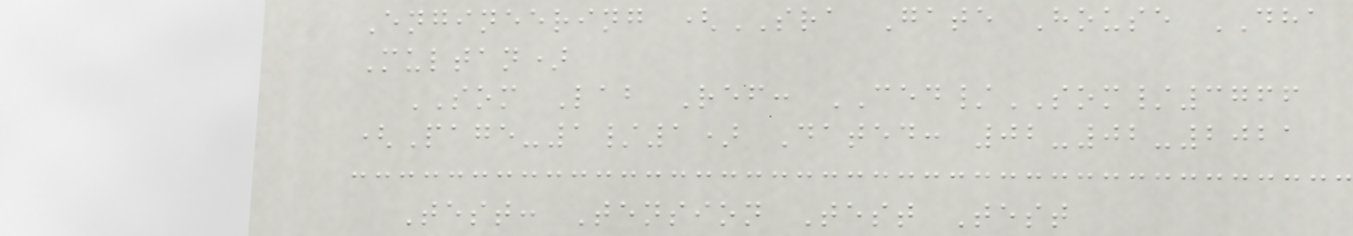Engineering (SRA Gate House DHA
Multan)
SOM Lab Ref: CED/SOM/3766
(Page-1/1) Dated: 02-02-2021
Test: Tension Test Test
